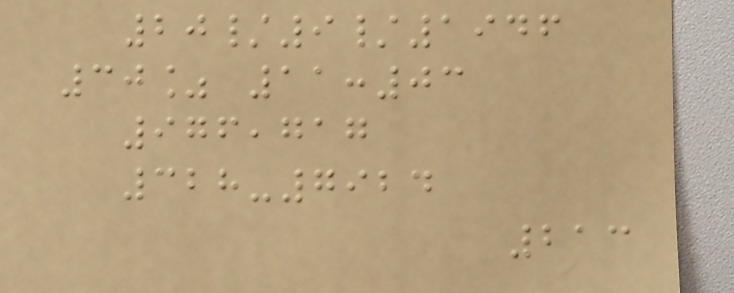20/9/1946
30% 11:03
976,717
328-7924
213
